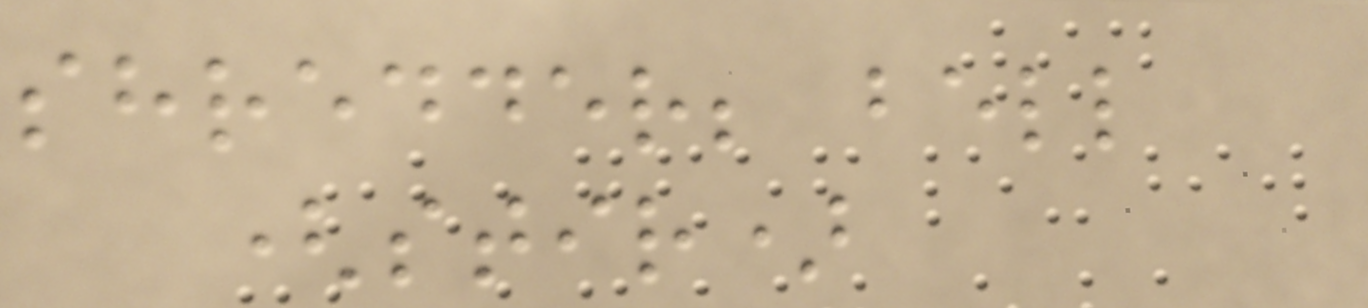shredder; bell
(stir)
